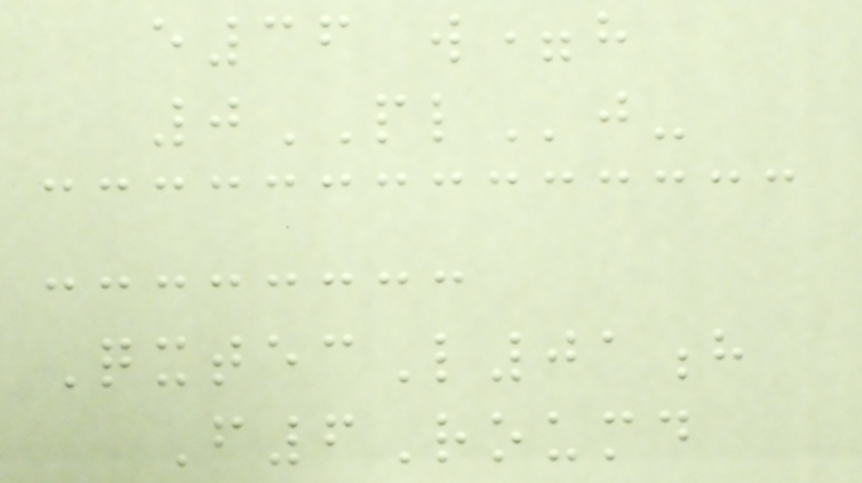e36 w=h
0PLj-
QxtecL01h
F6Roumd
